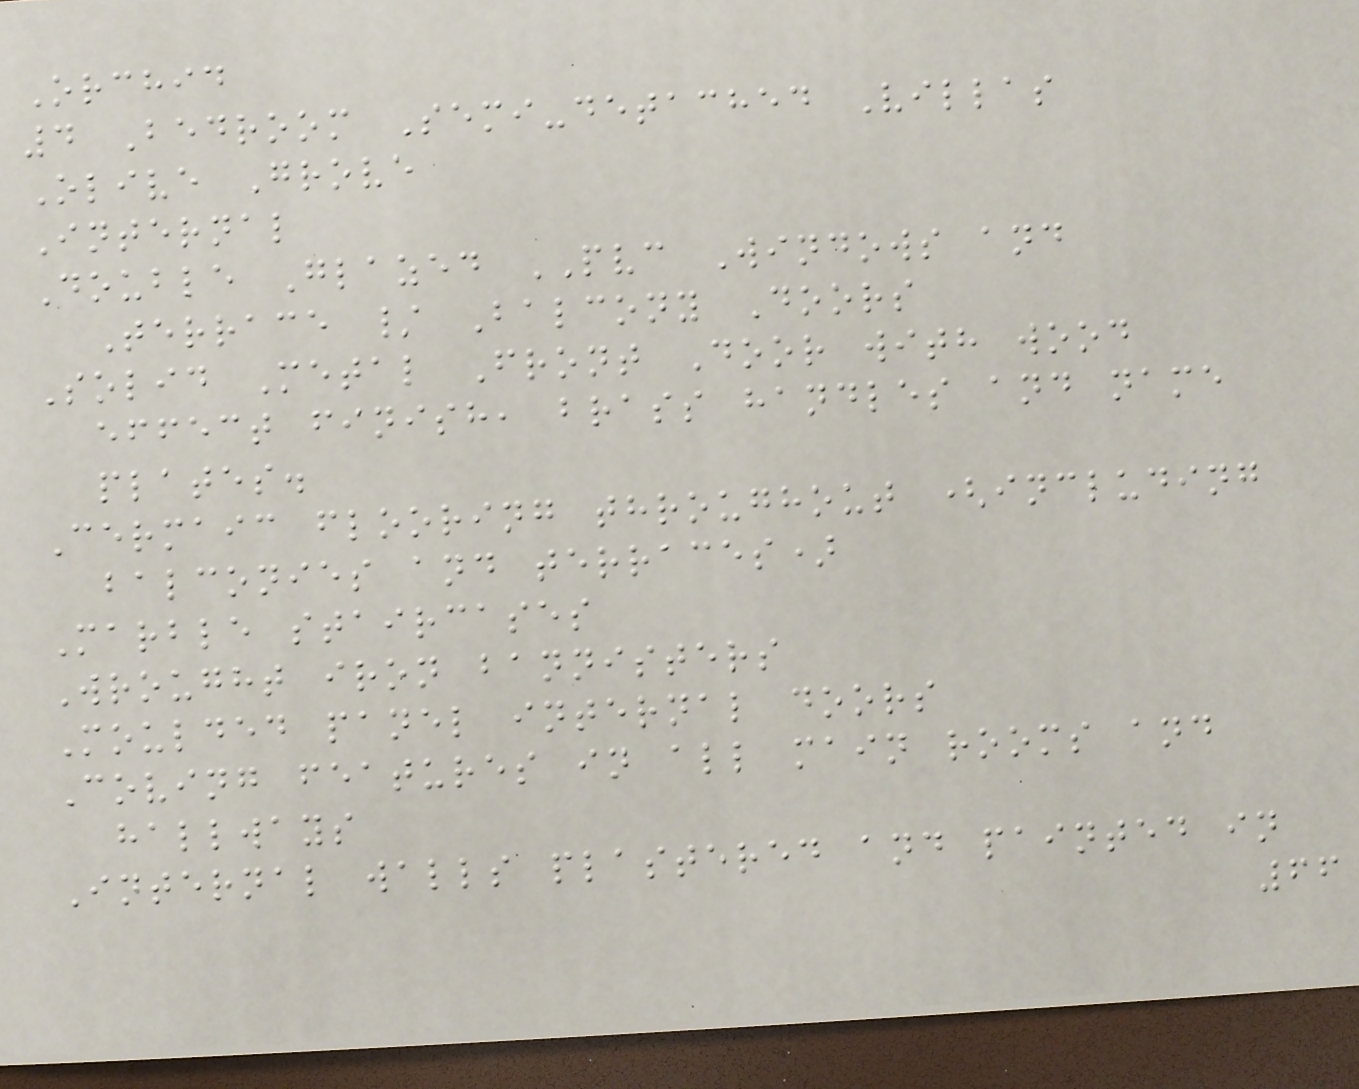Orchid
4 Bedroom Semi-detached Villas
Olive Grove
Internal
Double Glazed PVC Windows and
Terrace / Balcony Doors
Solid Metal Front Door with wood
effect finish, brass handles and name
plates.
Cermaic flooring throughout (including
balconies and terraces)
Marble staircases
Wrought iron bannisters
Moulded panel internal doors
Coving features in all main rooms and
hallways
Internal walls plastered and painted in
66
